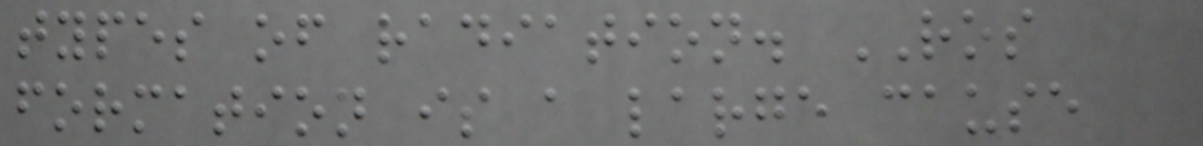types of radiation. ROS
formation is a large cause
